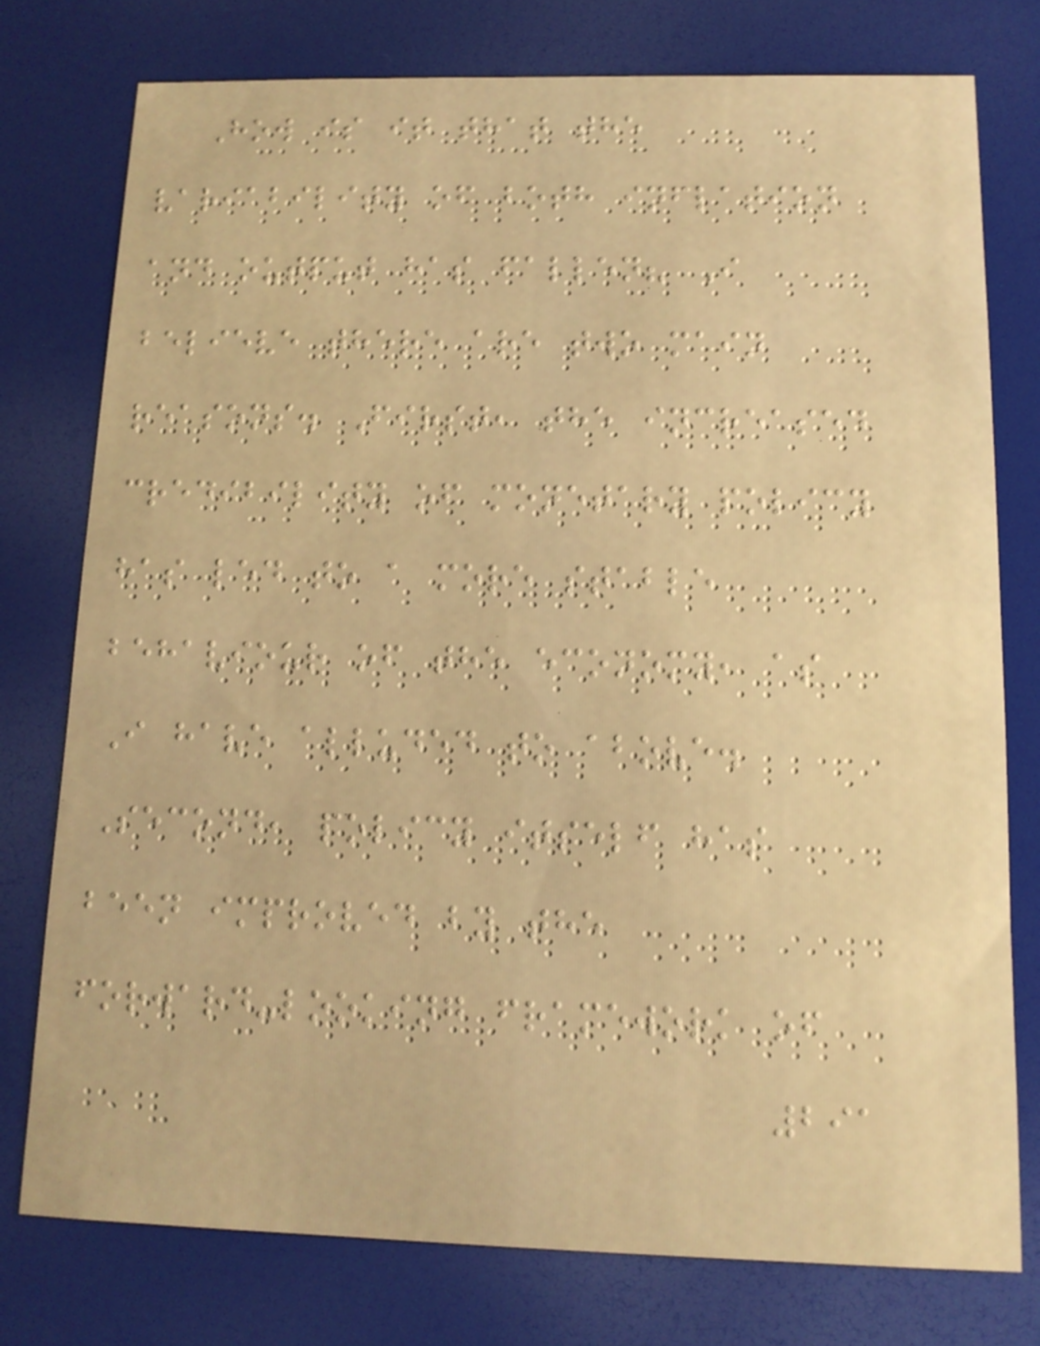How is it that the
variability of both inflation
and output has fallen? I
believe there are two main
reasons. First, the increased
credibility of monetary policy
has led to a more stable
behaviour of the economy, as
I have alluded to above.
Second, policy itself has
been improved by the
forward-looking framework of
291
